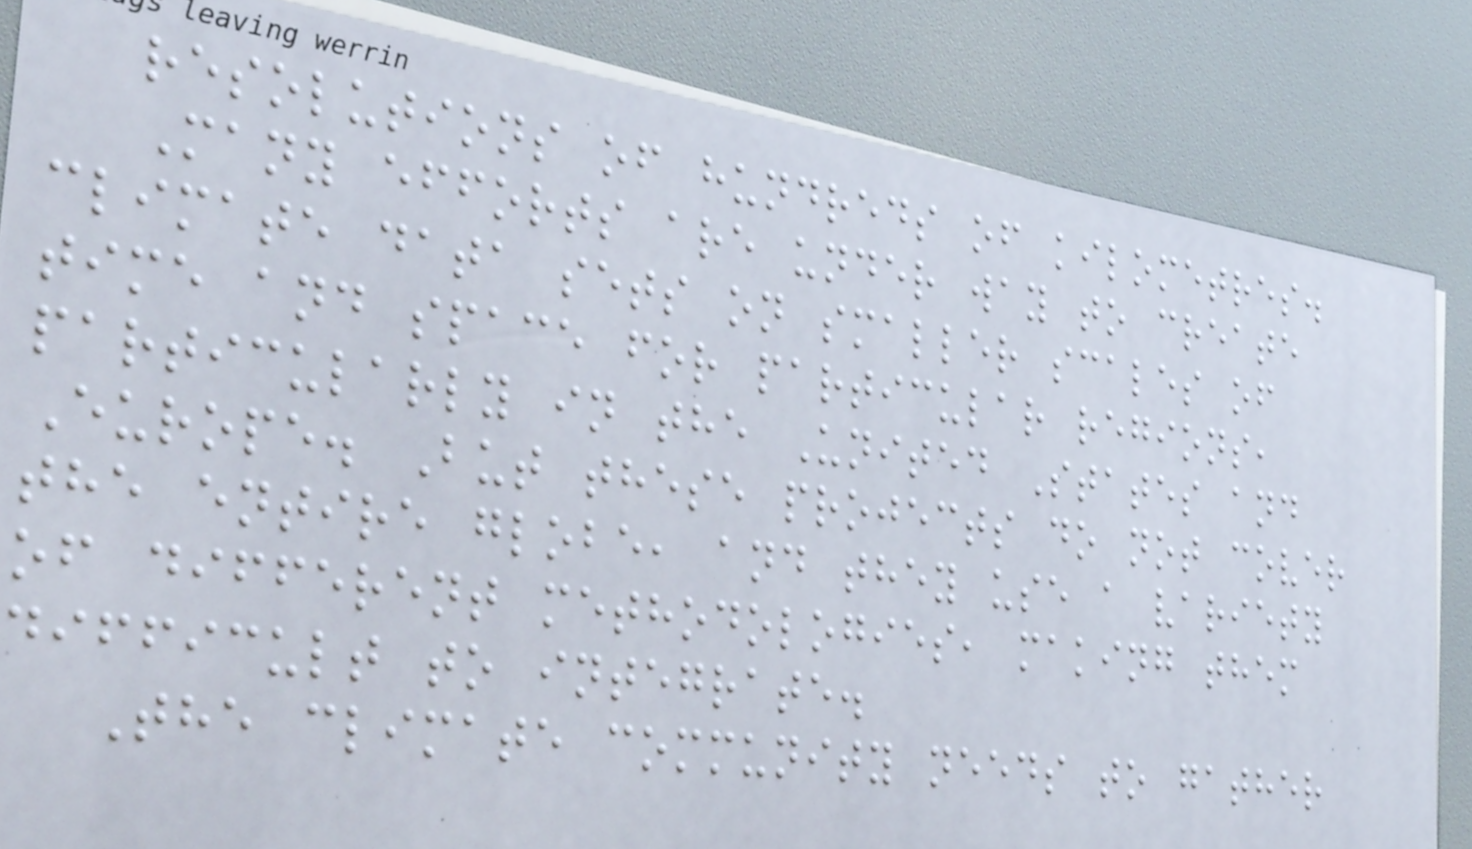resolutions of hundreds of kilometres.
Many efforts are under way to create
climate data sets on smaller scales of
time and space for particular regions,
particularly in the United States and
Europe. But these projects do not cover
the entire globe, and they use a variety
of different methodologies, making them
difficult to integrate.
The climate community needs to gather
